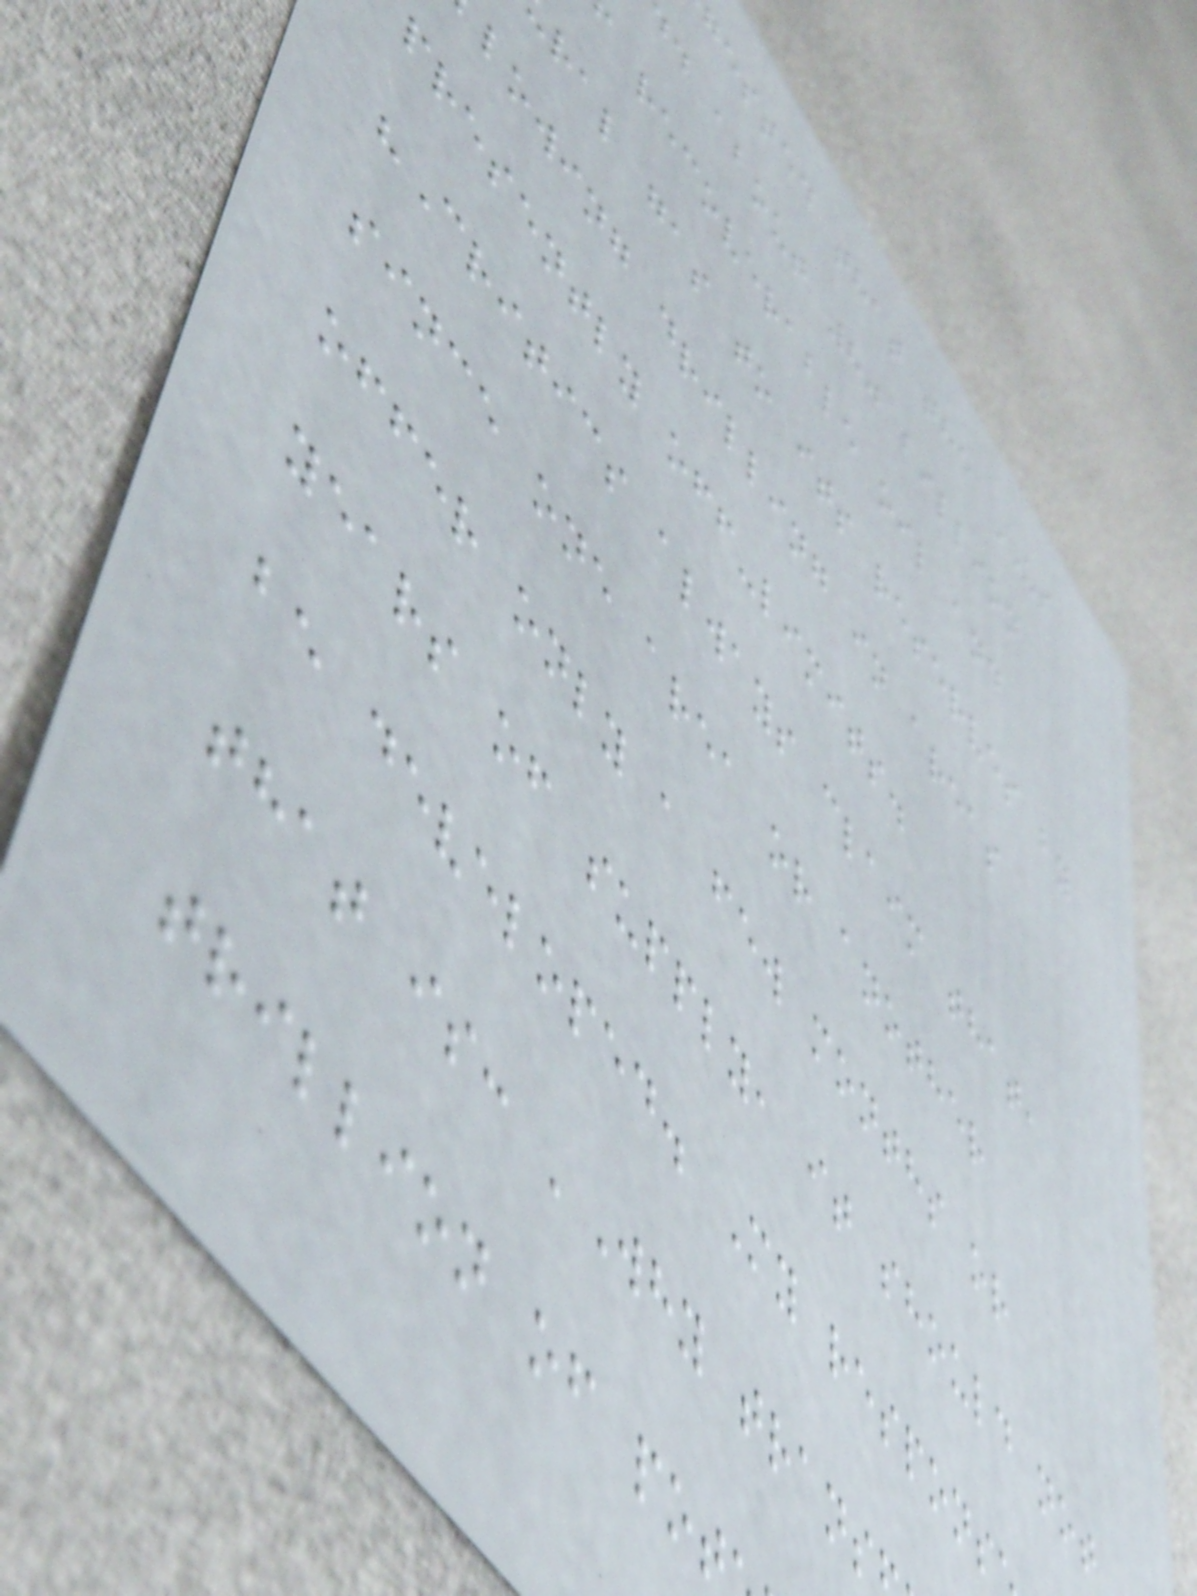gested that the US
d about 80 billion
recoverable oil and
ral gas to its reserves by
lowing drilling in areas
presently off-limits.
"Critics always claim that,
since one area or another
offer only a few months or
years of supply, it should not
be developed. My respons
that is: 'Why trans
trillion of pot
